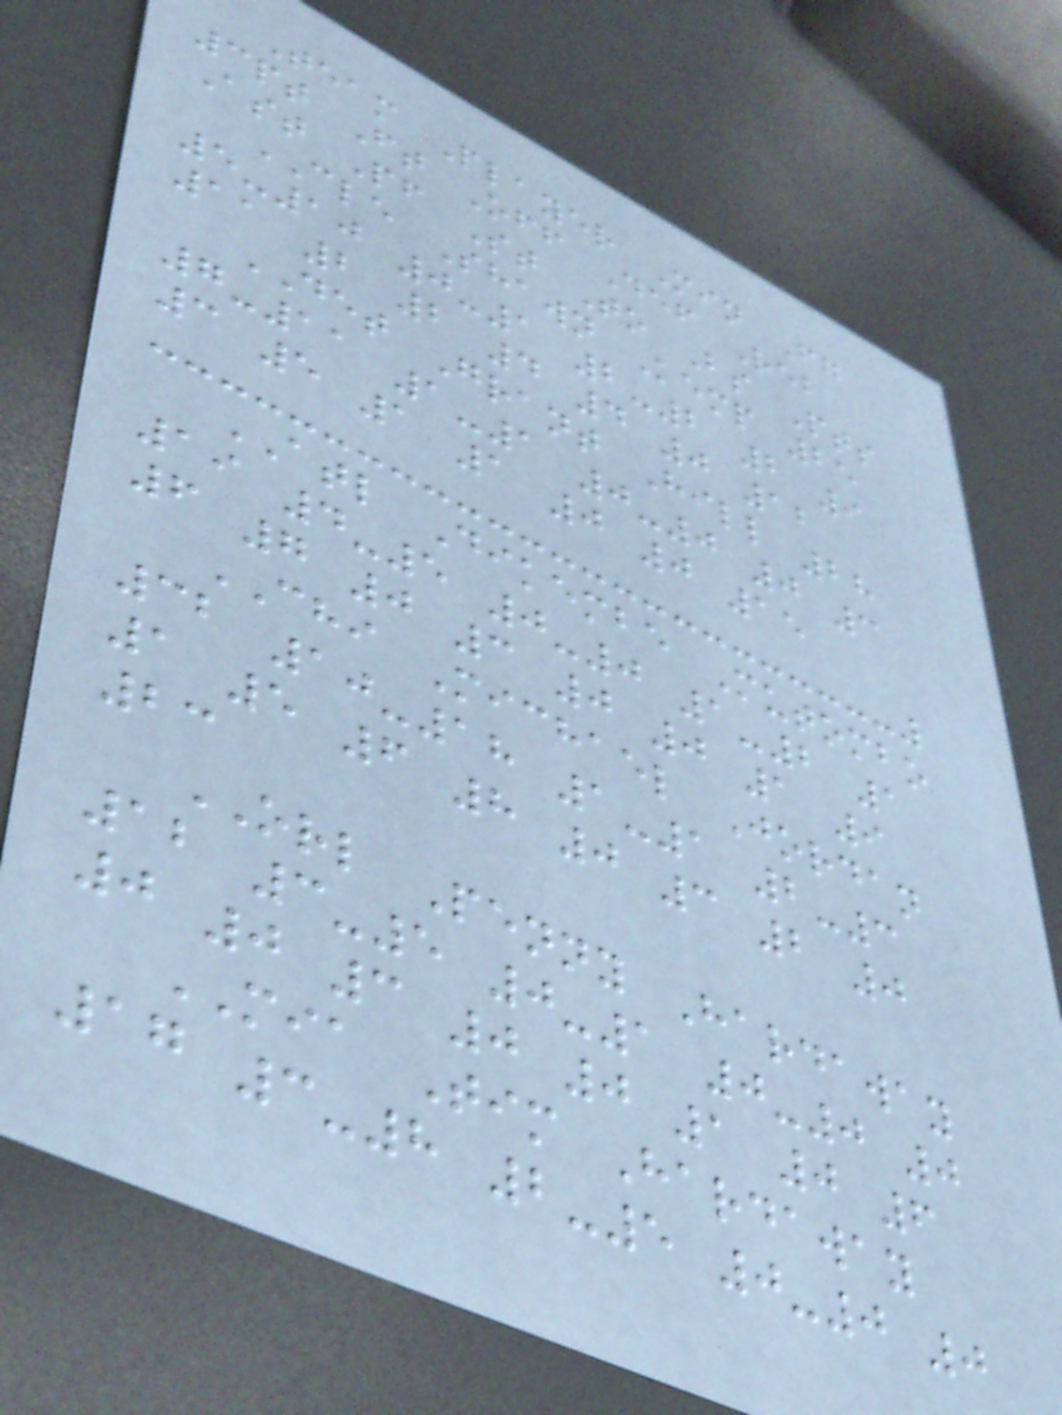Team Player Min Fg
3pt Ft Off Def Reb
Ast Pf St To Bs Pts
CLE Shawn Kemp 25
5-10 0-1 2-2 2 9
11 2 2 4 4 0 12
DET Grant Hill 28
7-11 1-1 0-0 0 3
3 5 1 1 0 0 15
ATL Dikembe Mutombo
19 4-5 0-0 1-2 1
6 7 0 3 0 0 1 9
CHI Michael Jordan
32 10-18 1-1 2-3
1 5 6 8 0 3 2 0
23
ORL Penny Hardaway
12 3-5 0-1 0-0 0
0 0 3 0 0 1 0 6
MIA Tim Hardaway
17 3-8 2-5 0-0 0
